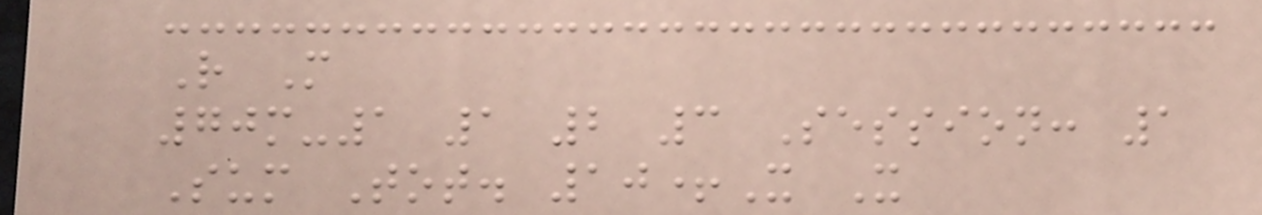R M
70m-1 1 2 3 Session: 1
Sum Tot. 10+X X
